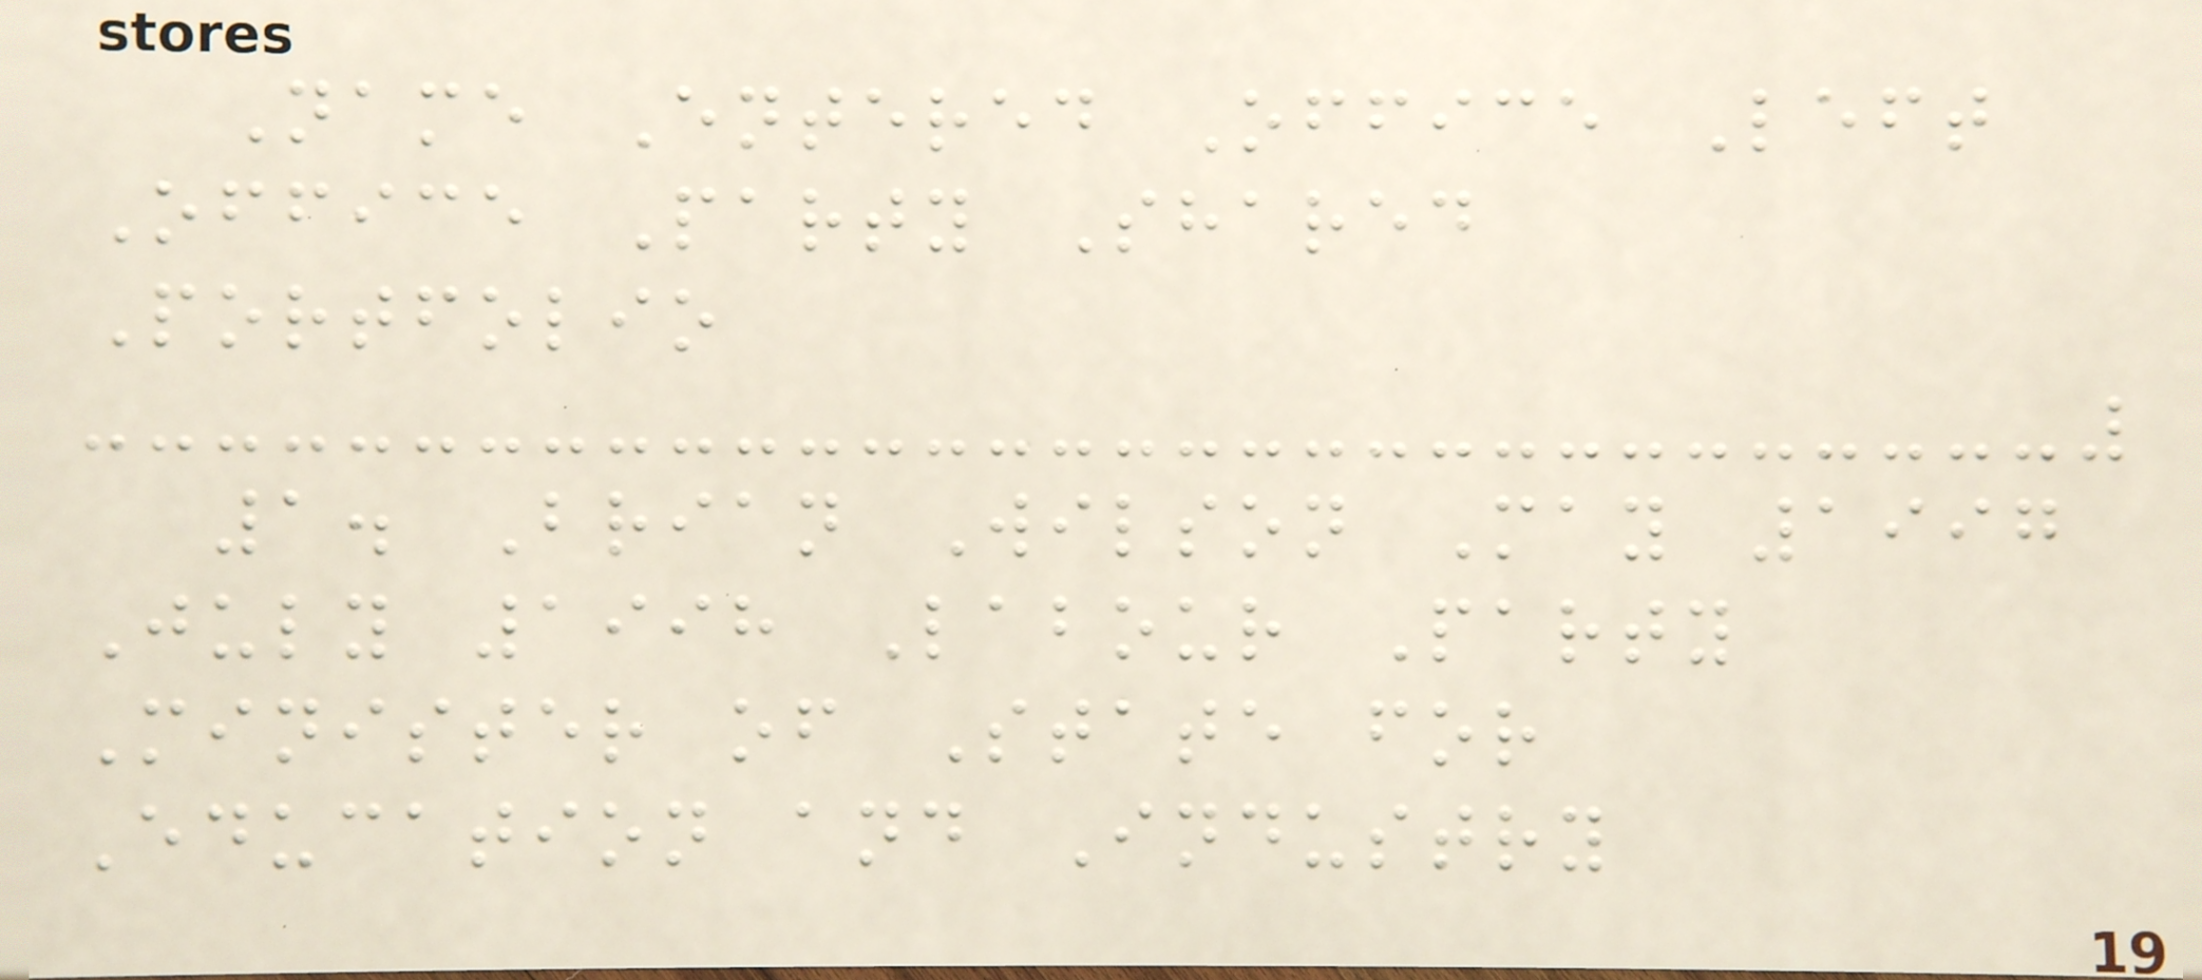Name Entered Office Left
Office Party Shared
Portfolio
1. Brian Wilson May 1997
July 1998 Labour Party
Minister of State for
Education and Industry
